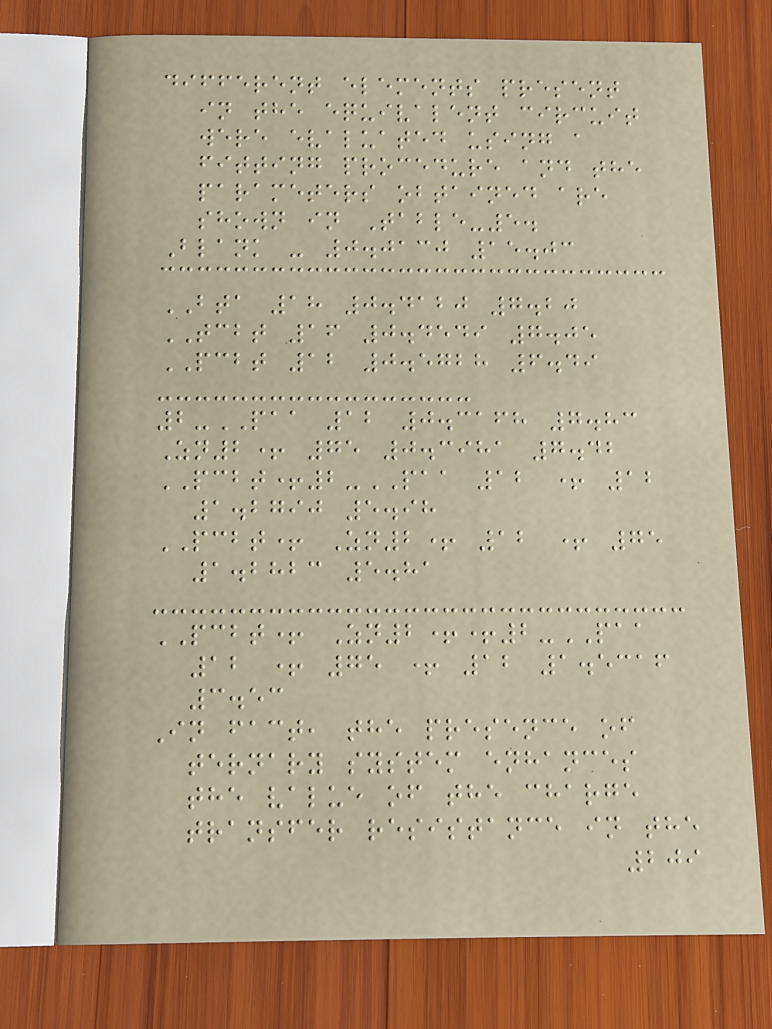different elements present
in the equivalent circuit
were evaluated using a
fitting procedure and the
parameters obtained are
shown in Table-5.
Blank - 0.0130 15.03
BTA 18 0.4120 7.20
TCBT 16 0.4549 7.05
PCBT 12 0.5728 6.49
2-PAA 12 0.3168 7.83
Zn2+ 75 0.3981 7.42
PCBT+2-PAA 12 + 12
1.2790 5.98
PCBT+ Zn2+ 12 + 75
1.2823 5.81
PCBT+ Zn2++2-PAA
12 + 75 + 12 1.5316
3.53
In fact, the presence of
ternary system enhances
the value of the charge
transfer resistance in the
209
